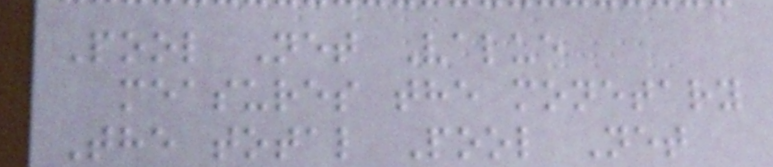Pool Net Value
measures the monetary
The total Pool Net
